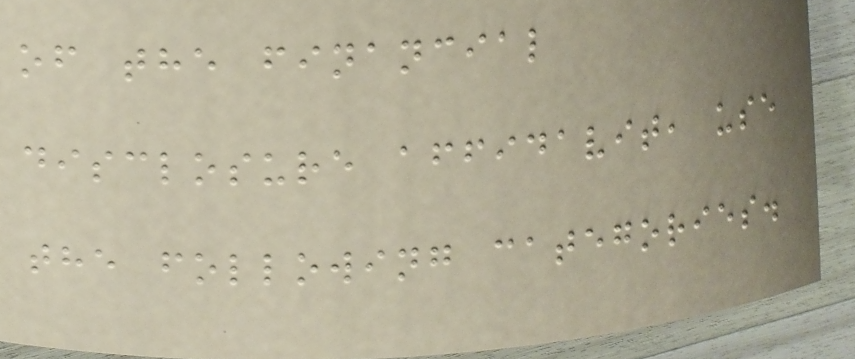of the financial
disclosure affidavit, use
the following categories.
